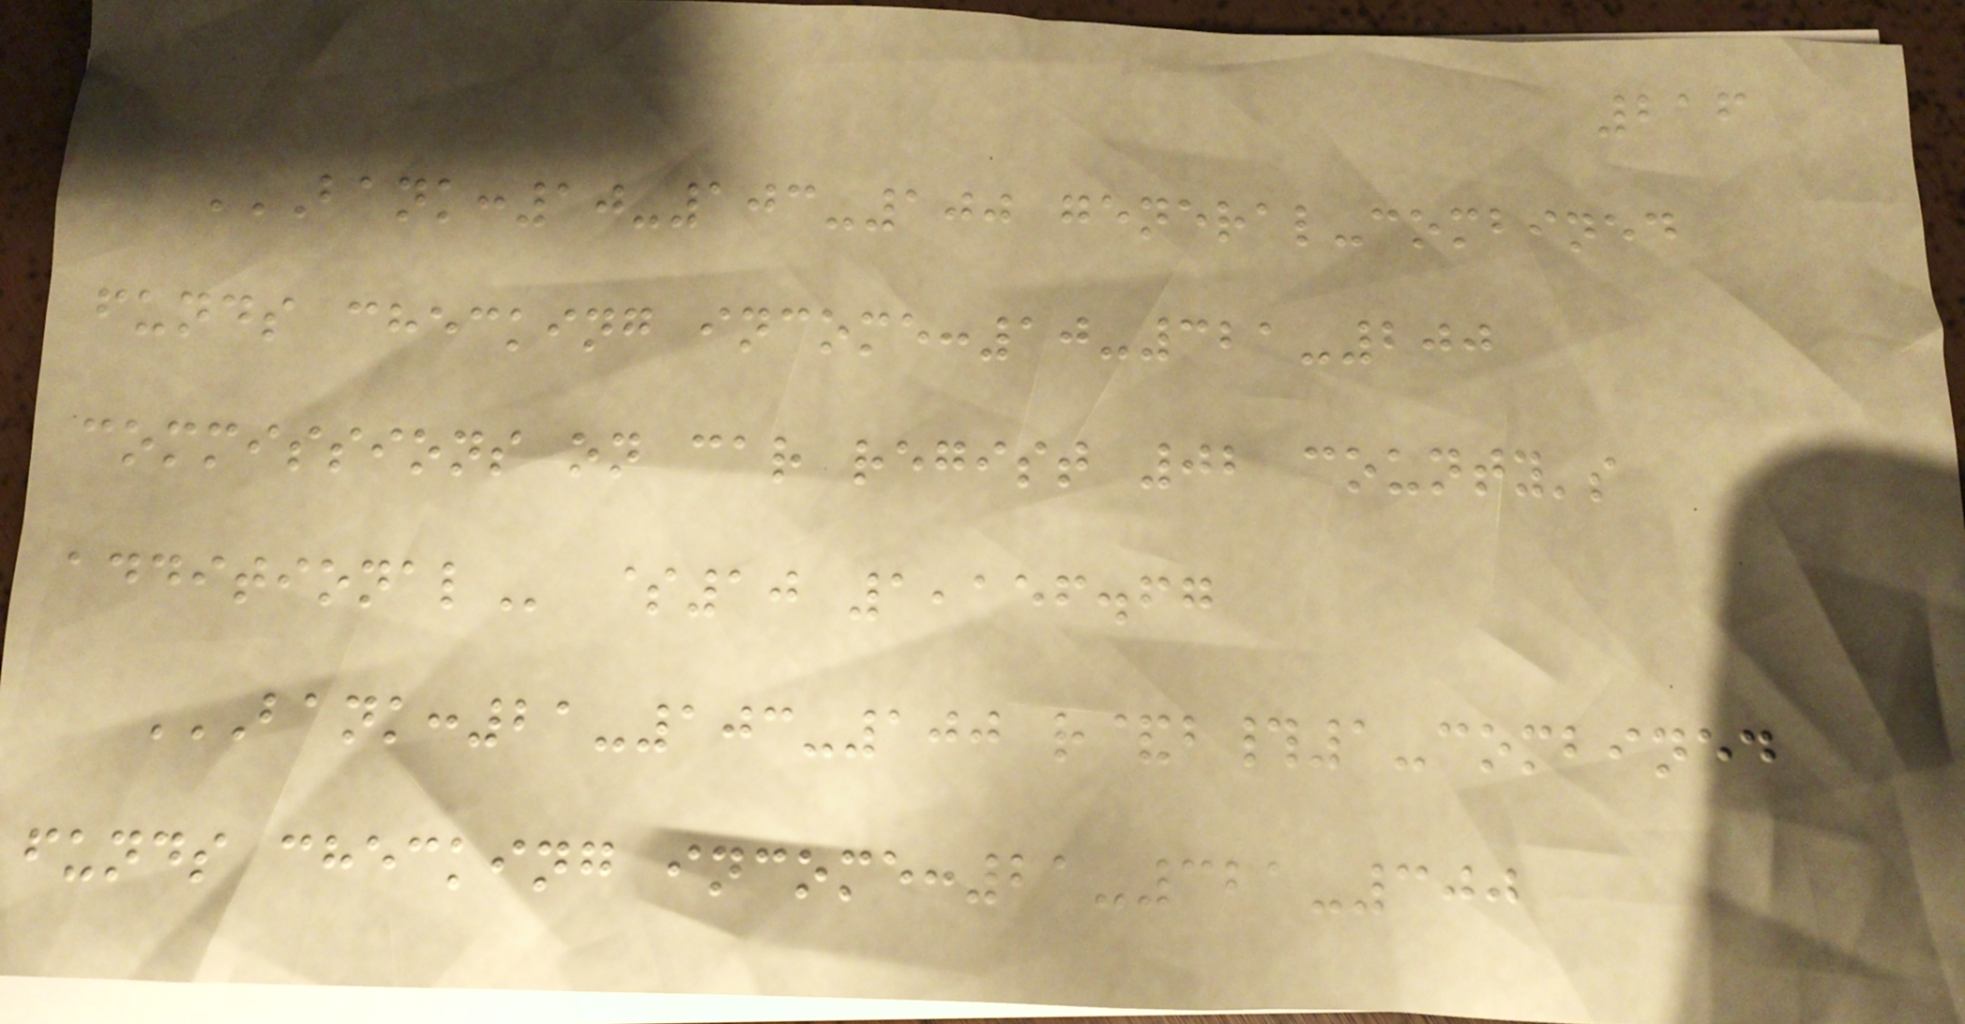216
BANK:10-103-100 GENERAL-COMBINED
FUNDS CHECKING INCOME:10-321-200
COMMISSIONS ON CAR REGIST 02 COUNTY'S
ADDITIONAL $10 1,156.67
BANK:21-103-100 R&B#1-COMBINED
FUNDS CHECKING INCOME:21-321-300
